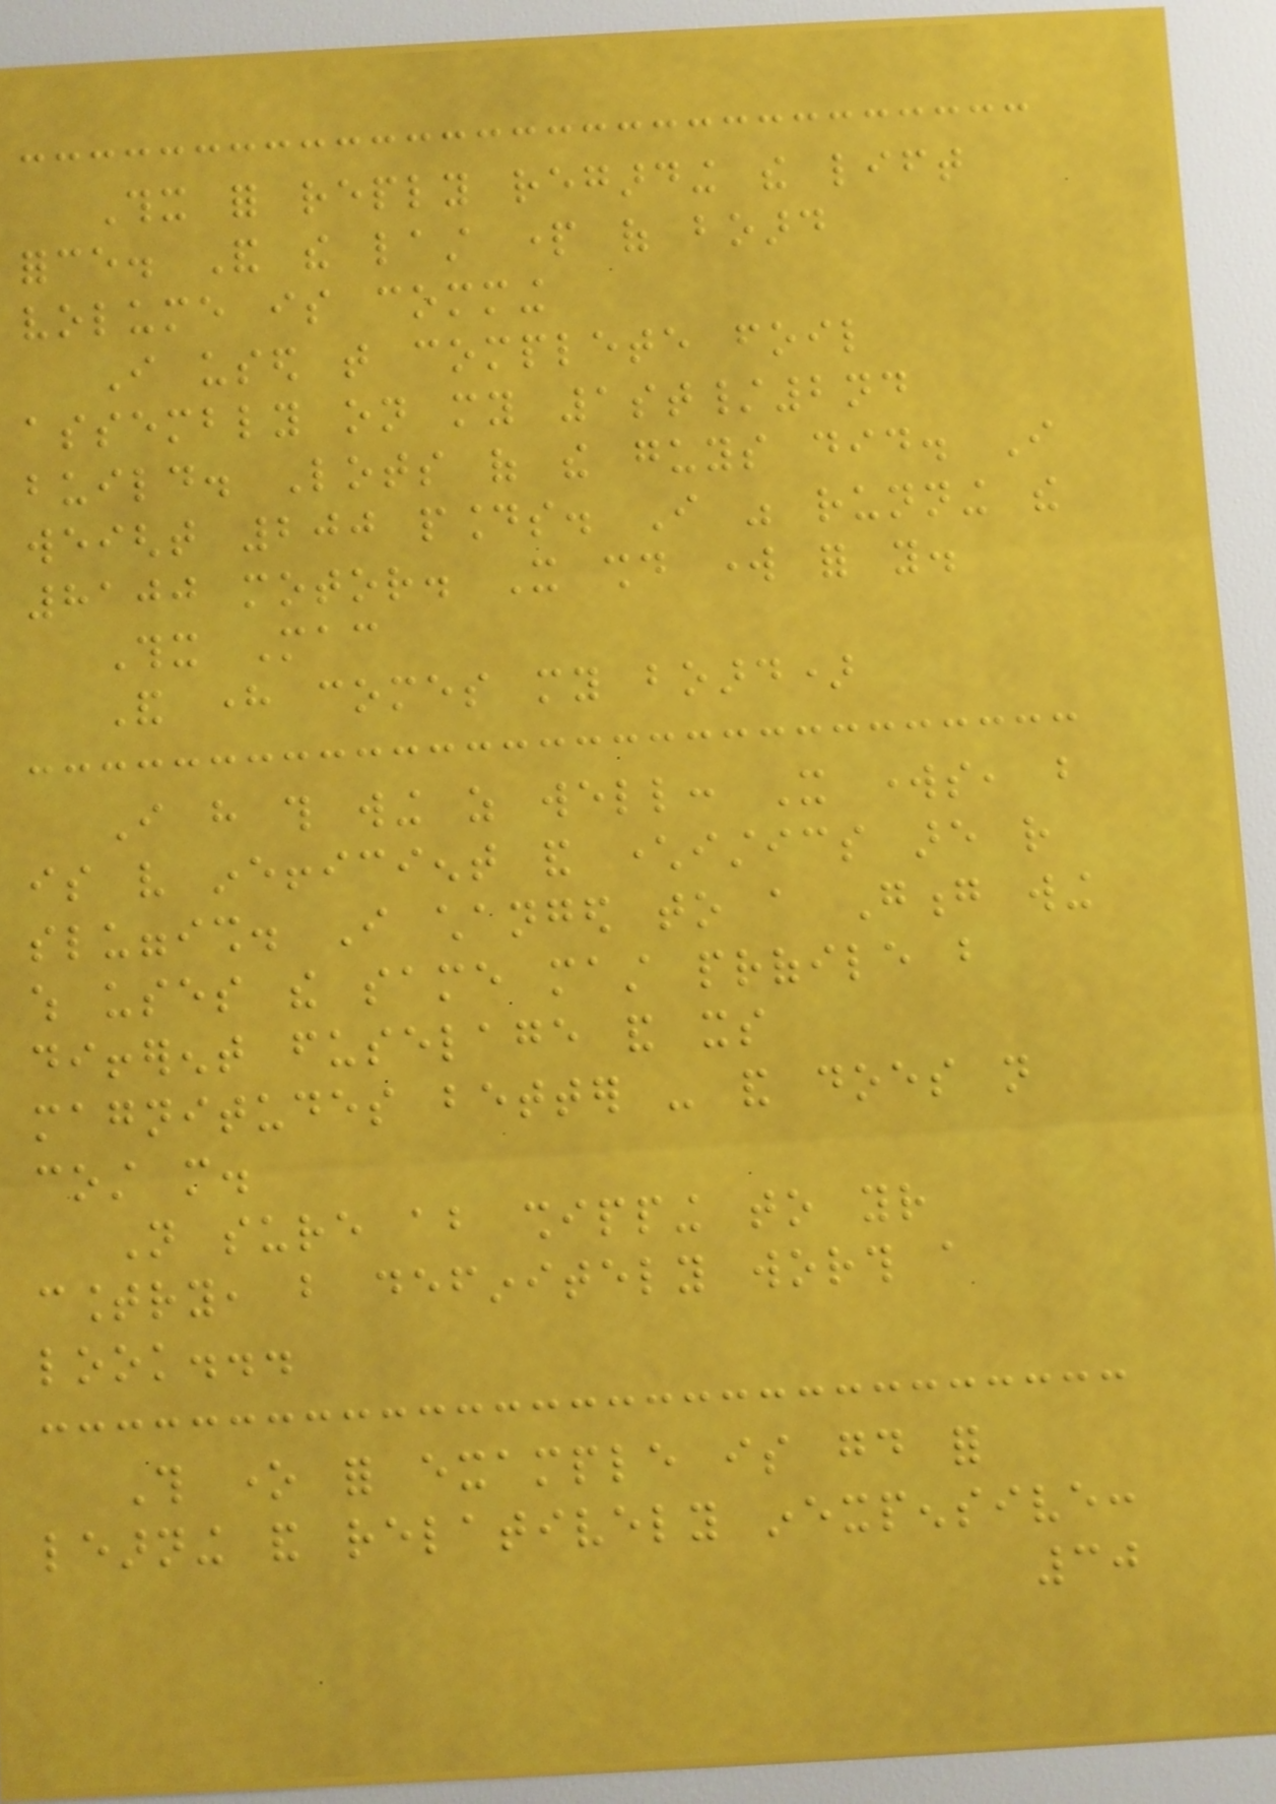Thx for reply regarding the lift
force. And the last part of board
volume is comming
I used that complete foil
assembly on my 1st/2nd
build. Lots of the guys did. I
weight 200 pounds. I was running the
8100 motor. It should work for you.
Thx Mac
And here comes my board)
I have this wing as well: It works, but
is very inefficient and characteristics are rather
sluggish. I changed to a Gong wing
which uses the same mast profile but
different fuselage and its
magnitudes better - and does not
cost more.
Not sure about shipping to your
country, but definitely worth a
look...
This one for example is good for
learning and relatively inexpensive:
30
